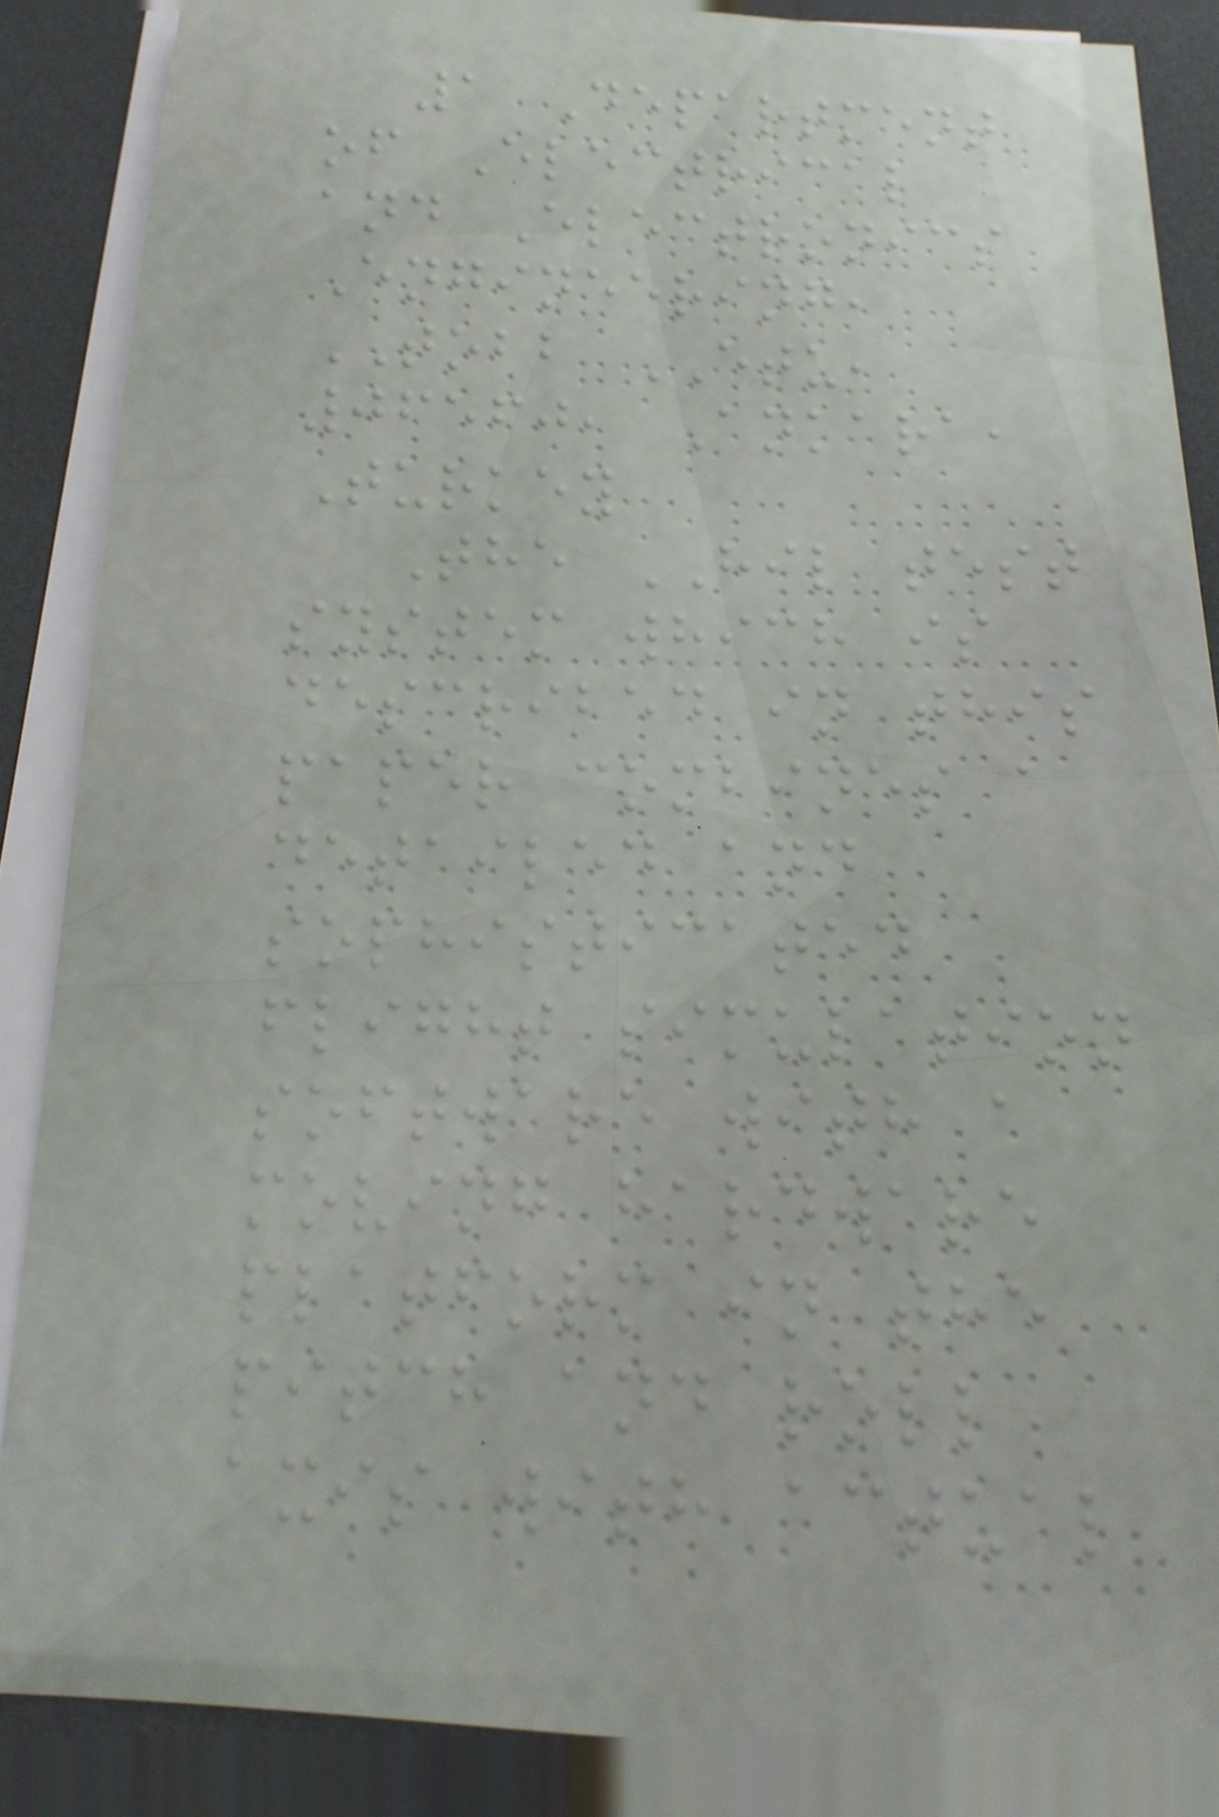1 Department
of Electrical
and Electronics
Engineering,
TOBB ETU,
06560, Ankara,
Turkey
The HIL test
system which is
described in this
paper combines a
detailed and
sophisticated
flight simulation
software with a
moving hardware
platform in the
pitch and roll
axis with actual
